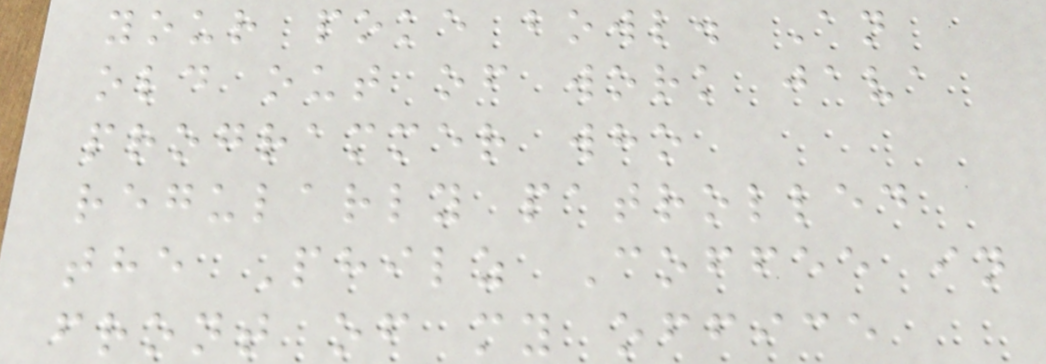your poke bowl. An
old out of work java
programmer who
regularly patrolled
the Philz Coffee in
front of my office
